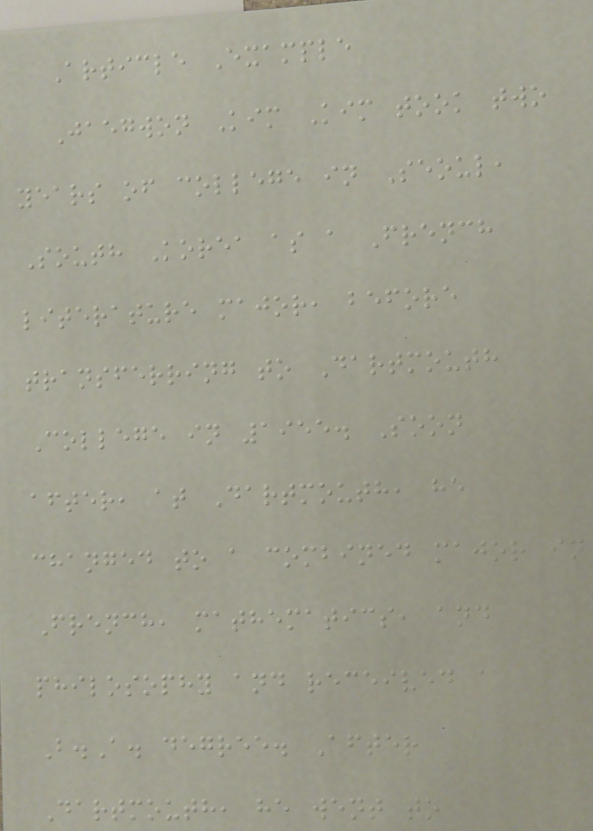Article Example
Jaegwon Kim Kim took two
years of college in Seoul,
South Korea as a French
literature major, before
transferring to Dartmouth
College in 1955. Soon
after, at Dartmouth, he
changed to a combined major in
French, mathematics, and
philosophy and received a
B.A. degree. After
Dartmouth, he went to
